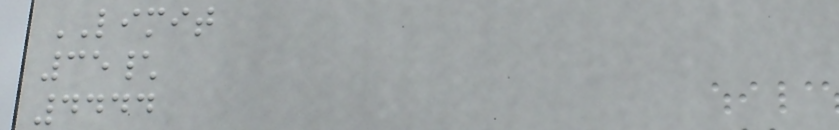LIMIT
35\
4444
